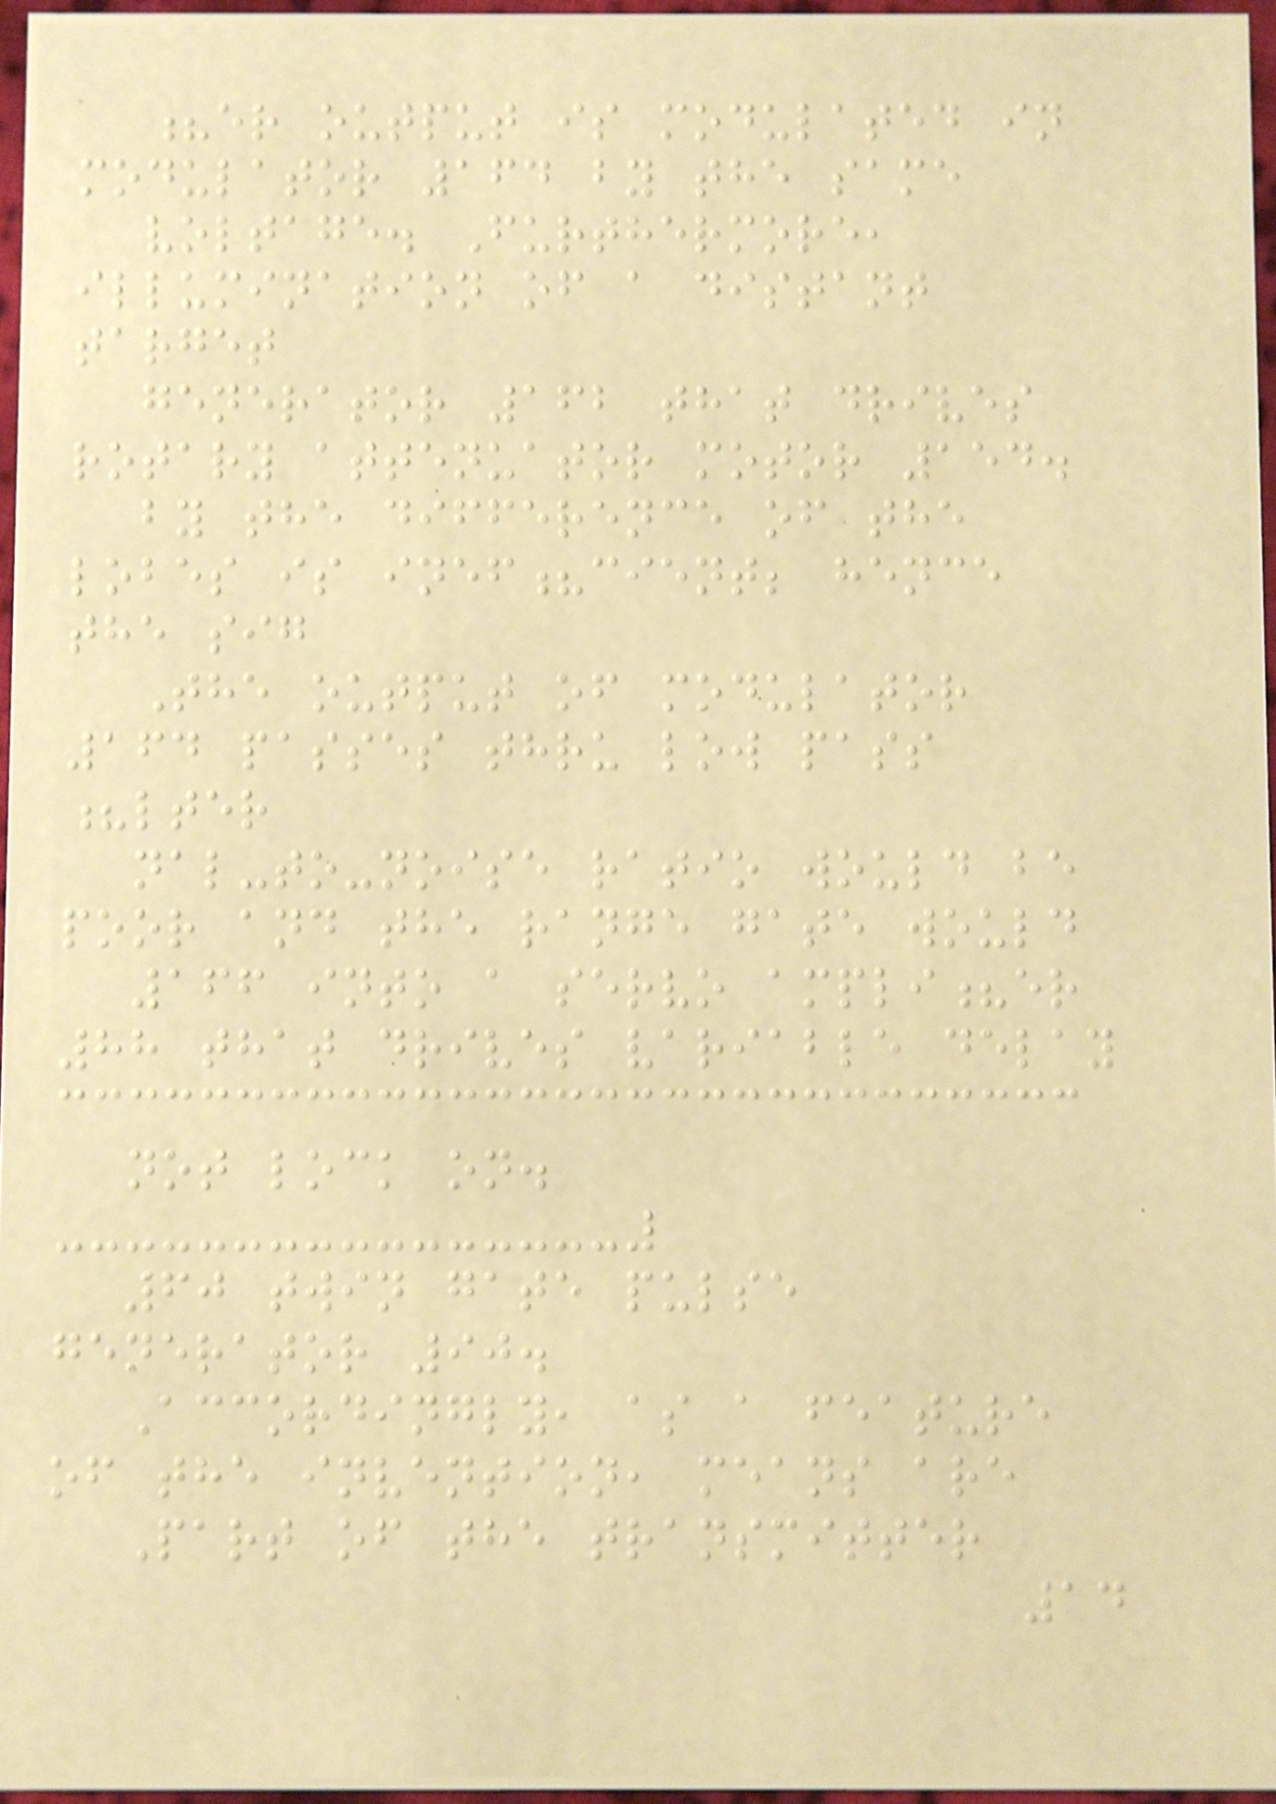?er output is modulated in
modulator 164 by the same
voltage. Furthermore,
illumination of a distant
target
generator 162 that drives
rotary attenuator motor 154.
by the difference of the
lobes is inef?cient; hence
the sig
The output of modulator
164 passes thru low pass
?lter
nal-to-noise ratio would be
poor and the range gate would
166 into a servo ampli?er
88 that drives variable delay
not lock on.
60 twin gate pulse
generator 90.
Accordingly, as a feature
of the invention, means are
Part of the transmitter
14
